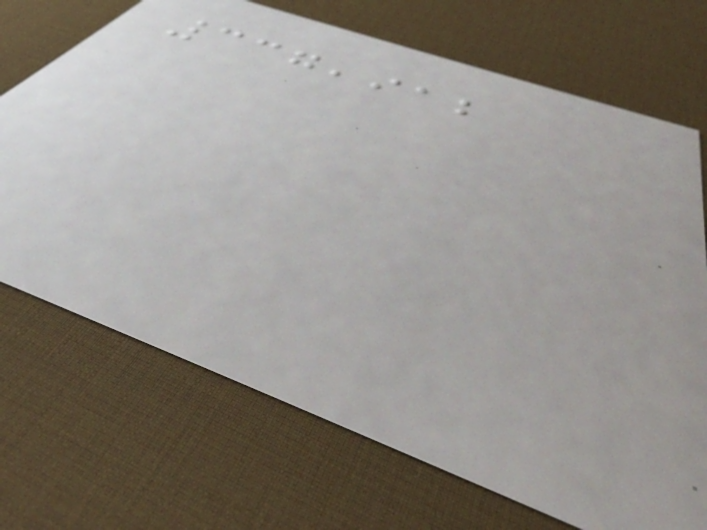337,912
